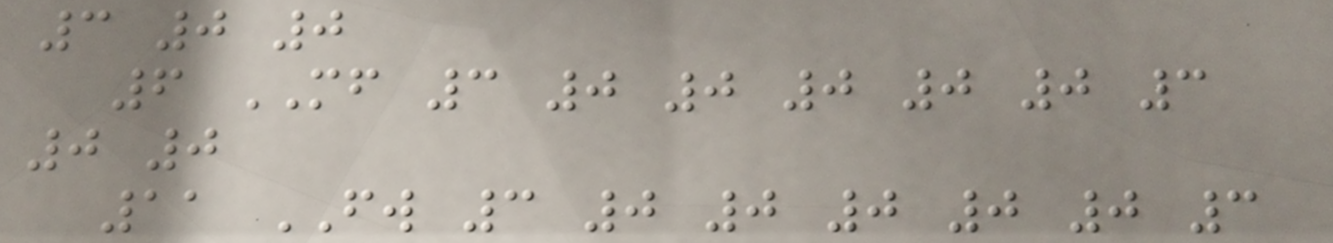3 0 0
6 MF 3 0 0 0 0 0 3
0 0
11 FW 3 0 0 0 0 0 3
